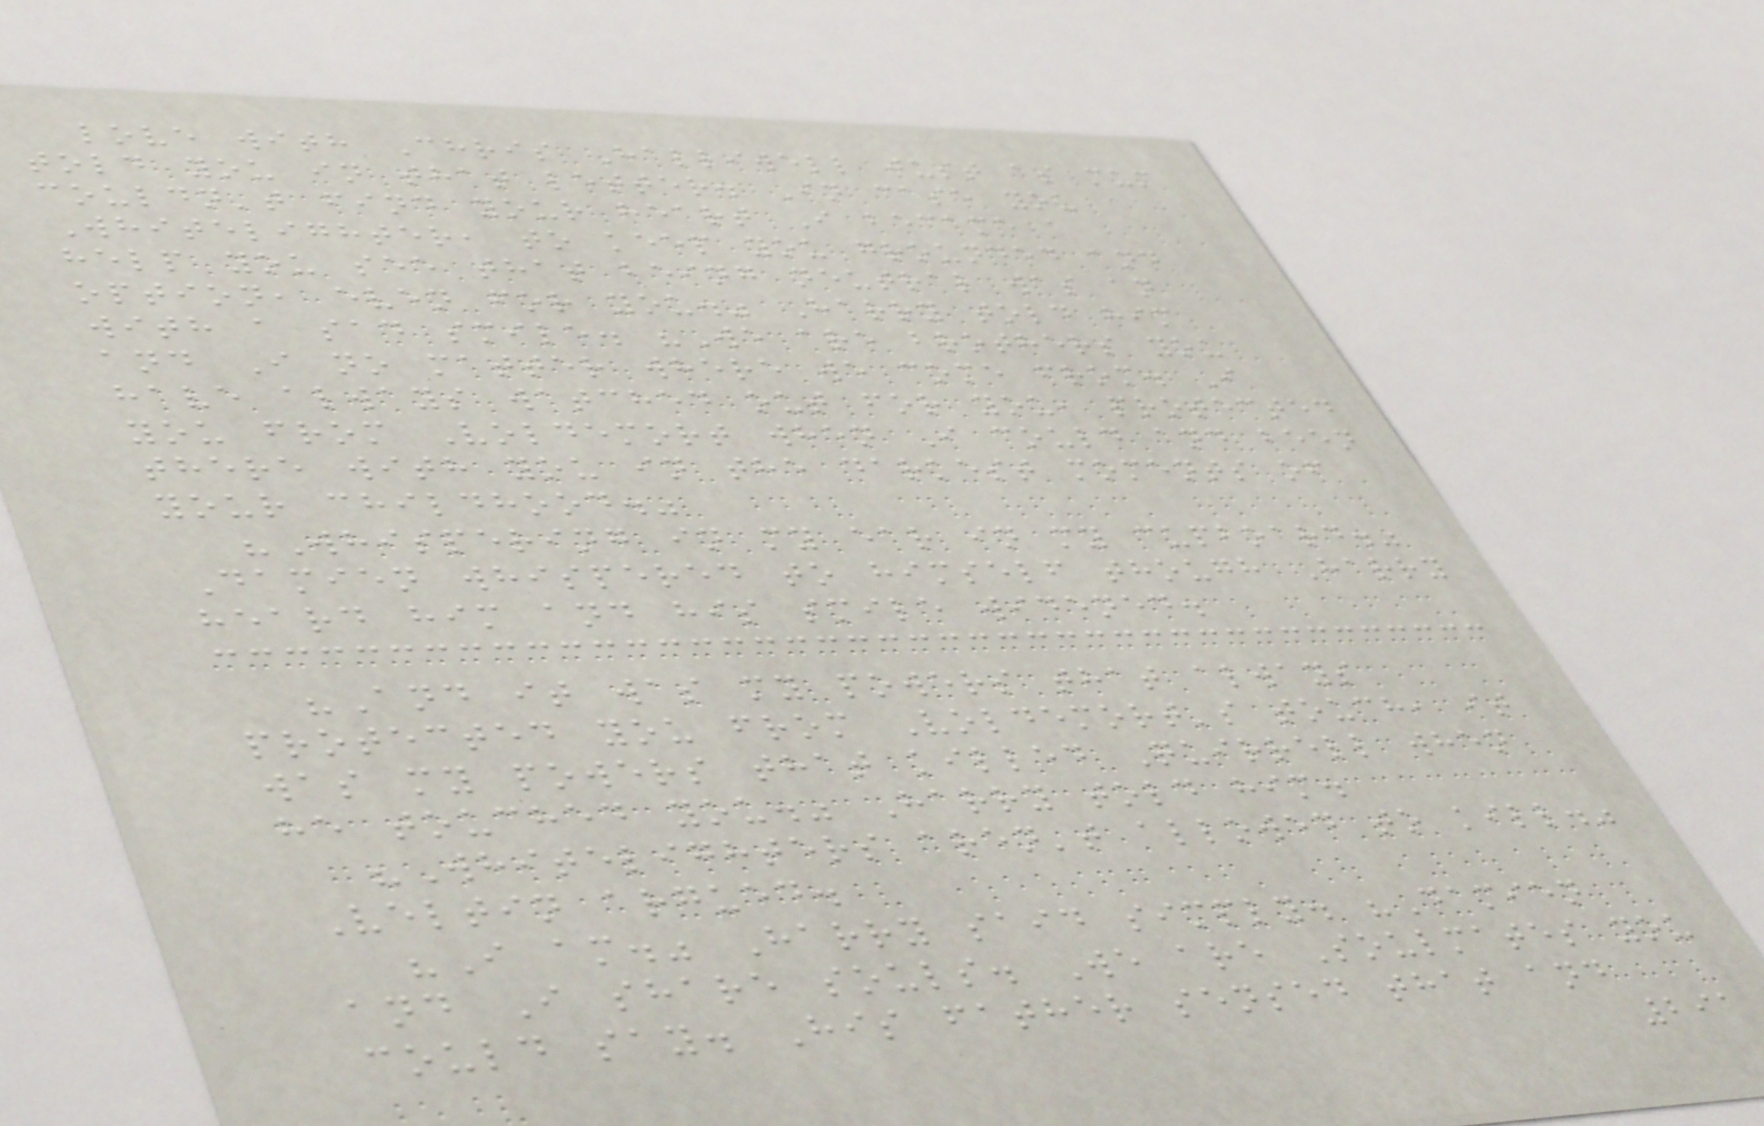love with Chris Halliwell just as mum
told you in that letter. In case you
couldn't find your heart I became a
Whitelighter, to keep you grounded and
help you see that being neutral was an
option, even for you." Harry told him
with a sad smile. "We are brothers you
and I no matter where we come from. I
have always watched out for you, protected
you from Voldemort when I could and been
there with you in the darkest moments of
your childhood."
"Whispering in my ear in my cupboard."
Damien whispered to himself though Harry
heard him and his smile widened.
"And it was my powers that always
protected you from Voldemort's touch, it
was my powers that killed Quirrell when
he touched you." Harry told him.
"Whitelighters aren't allowed to kill."
Veltin argued.
"I am." Harry said simply. "Damien
and I share souls. We are Soulmates you
could say. His father sensed that and
291
